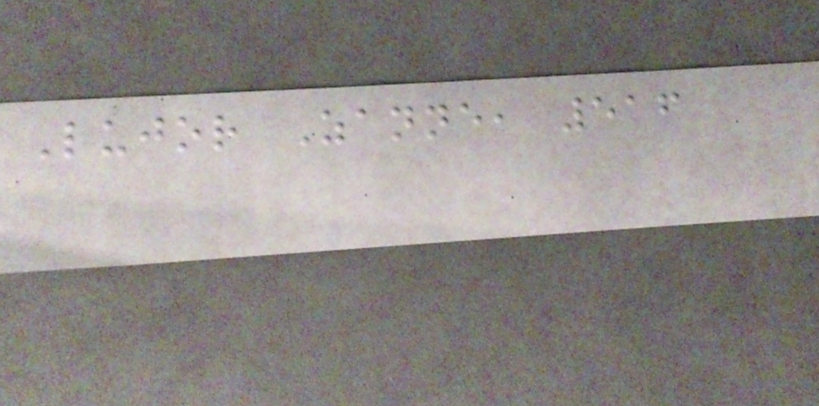Lujor Zanne, 516
